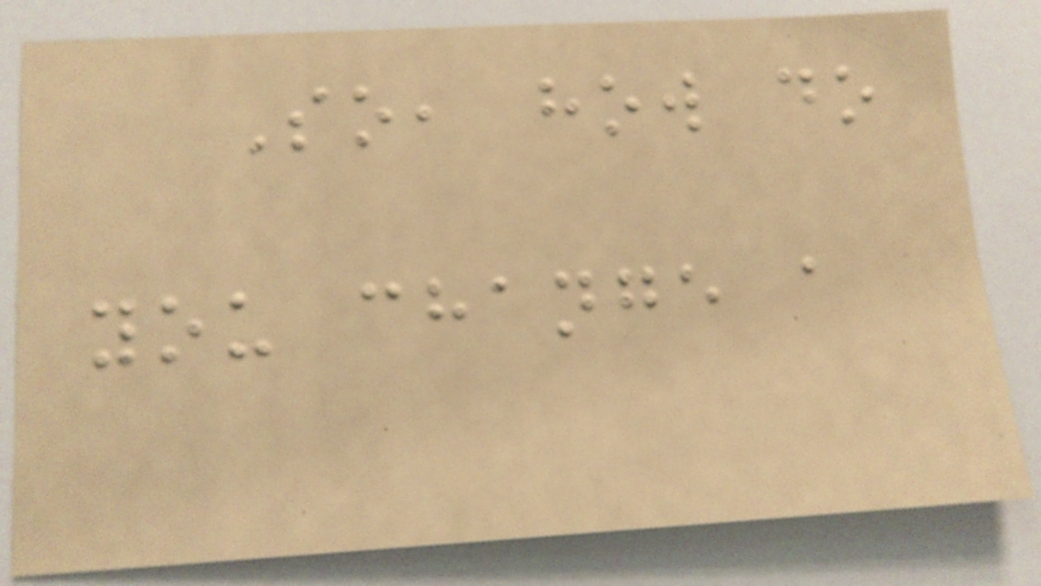So, how do
you change a
